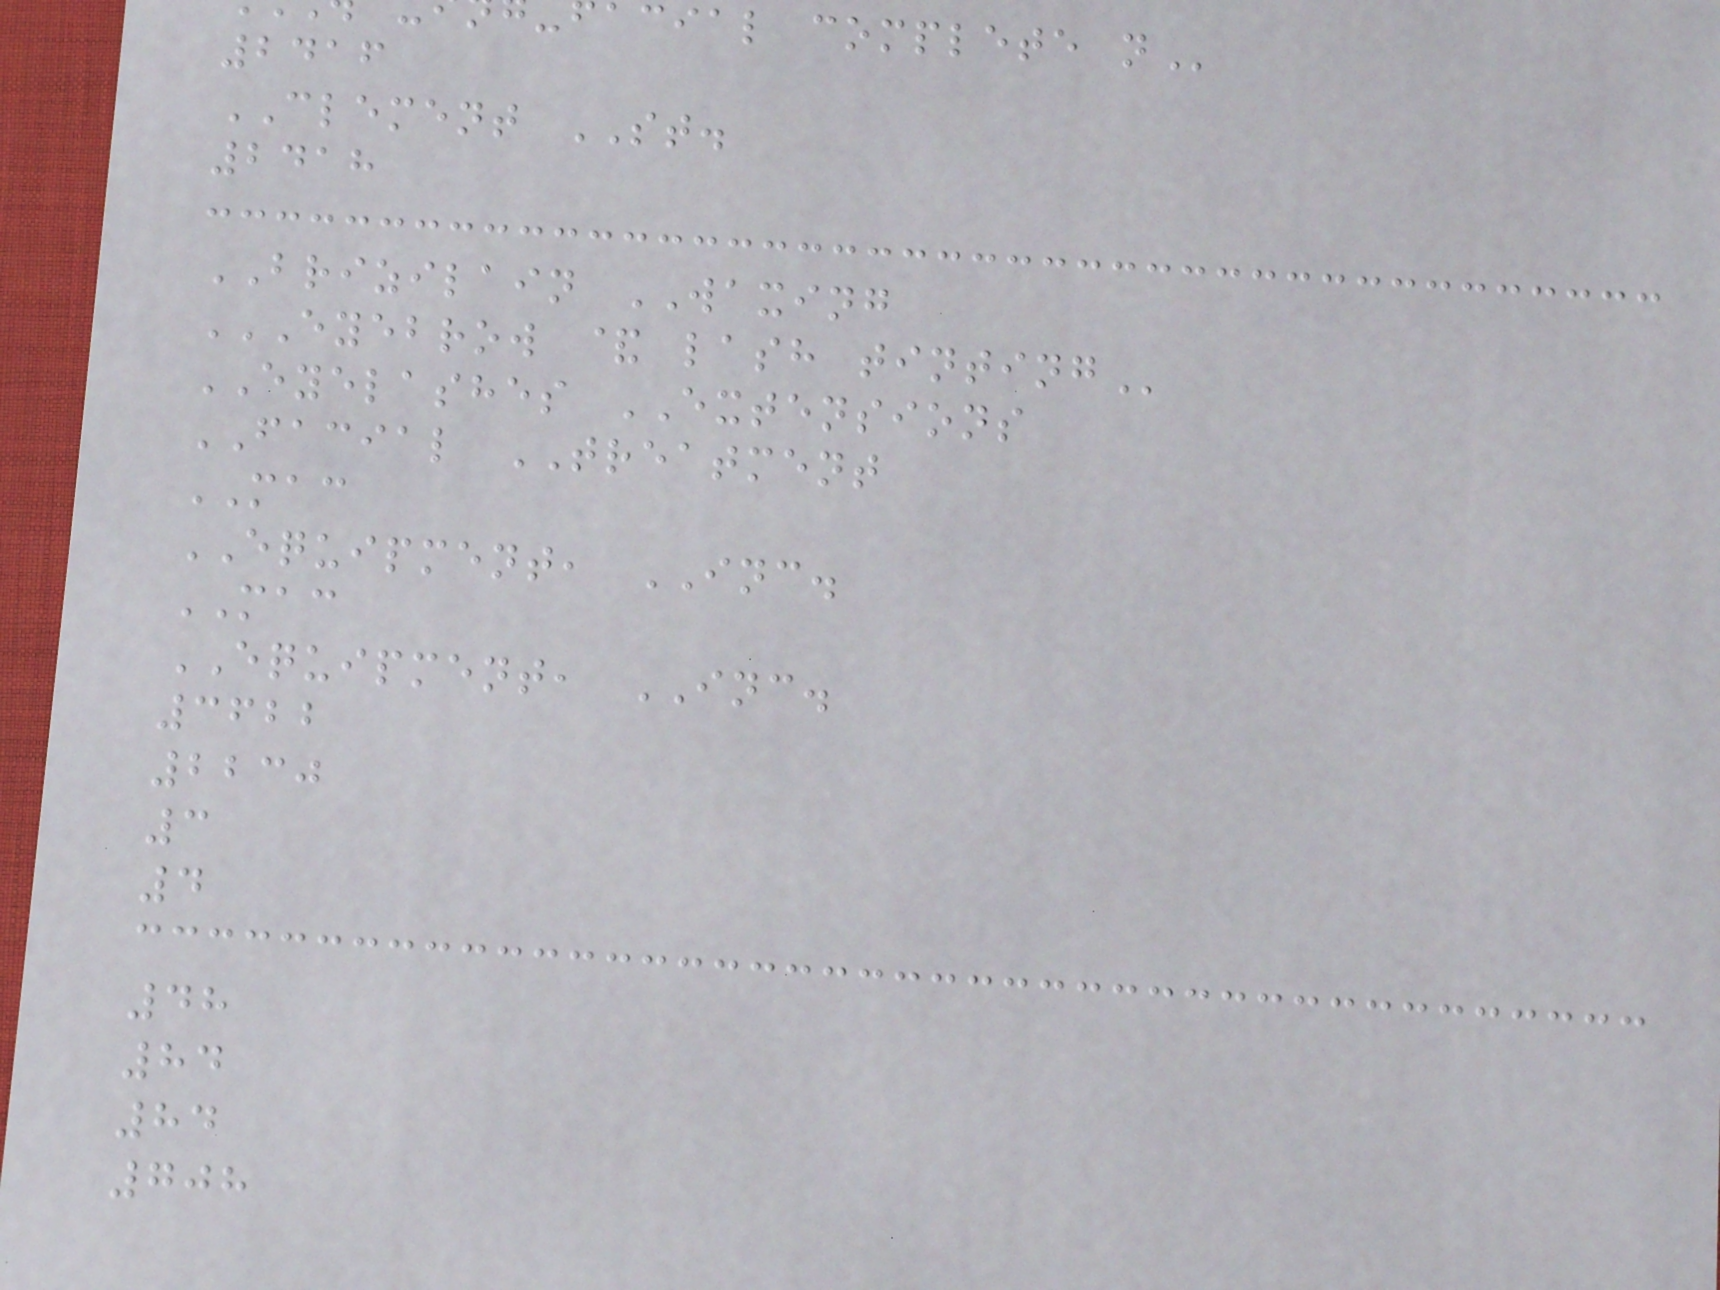acial complete
2416
CLEMENT ST.
2418
BRIZILAIN WAXING
EYEBROW & LASH TINTING
EYELASHES EXTENSIONS
FACIAL TREATMENT
MAC
EQUIPMENT, INC.
MAC
EQUIPMENT, INC.
3622
2230
3
4
48
84
84
708
